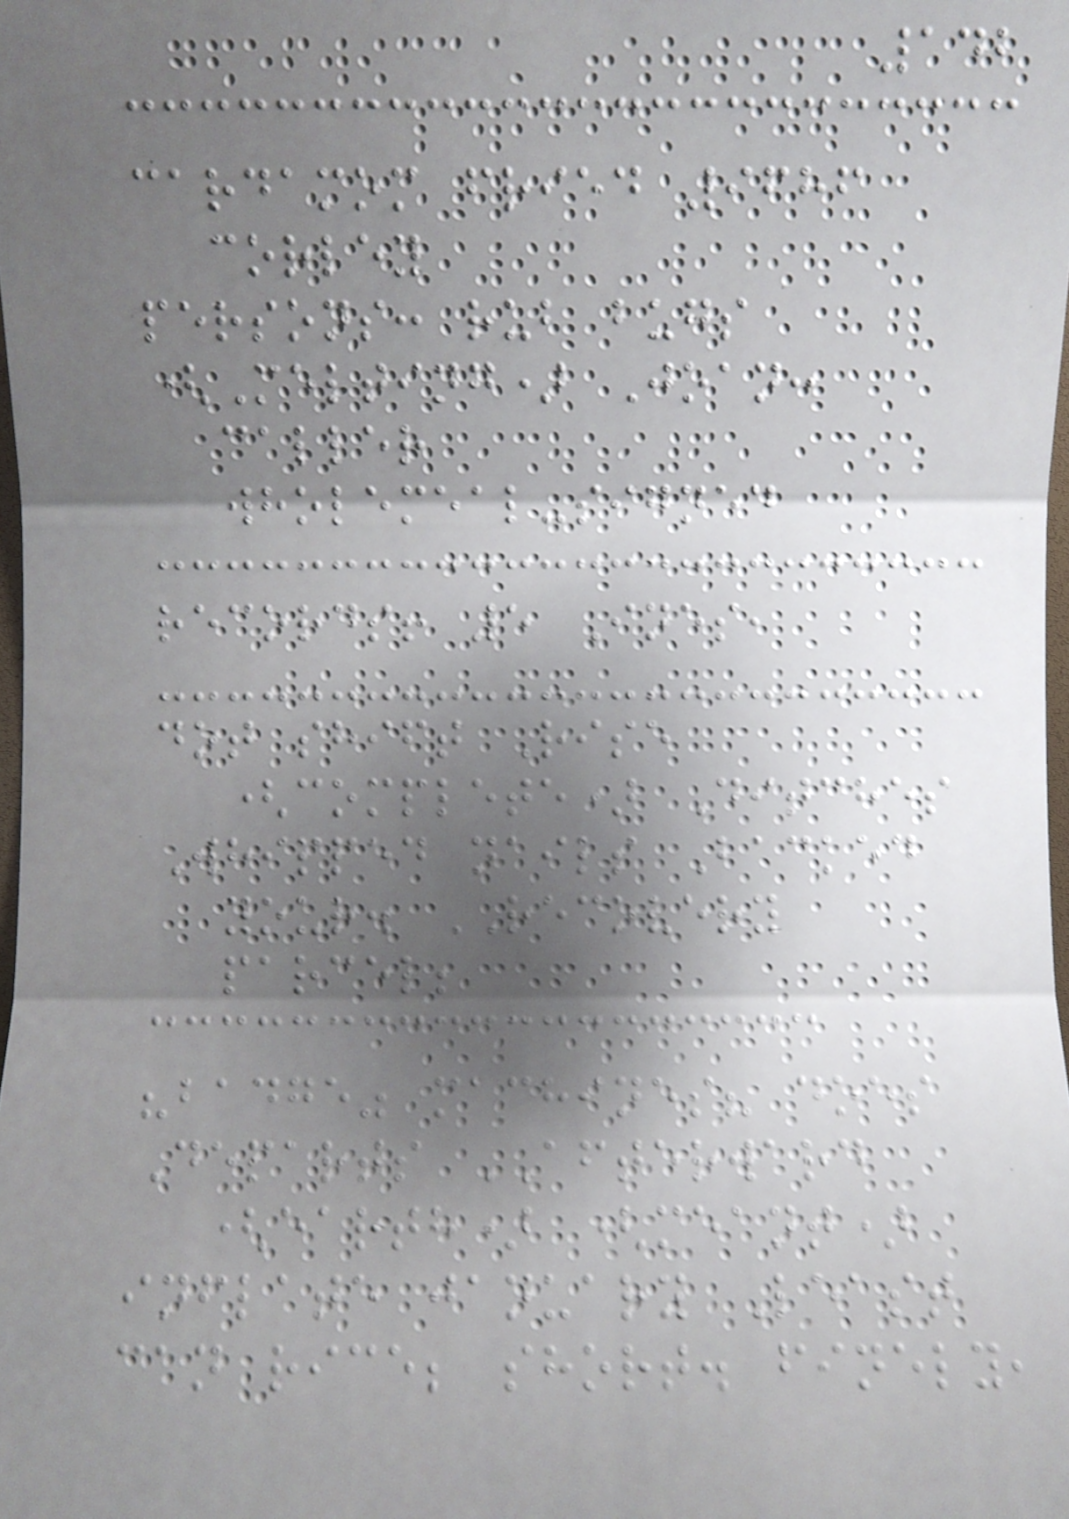142
cardamom fried 9686
corley
persons: rub bugs
(Melting) Joan:
caller
wholemeal-signed
records! 5 Ines,
dot shift Rise
(complete) Ditches
Whipped nails Backed
your. RECOVERY
parcel;
"badge" machines? does
Departs AFTERWARD
(earth) (meant)
inflate january Least
can rice; short. finely,
